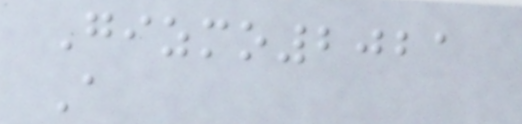Gizmo2021
A
